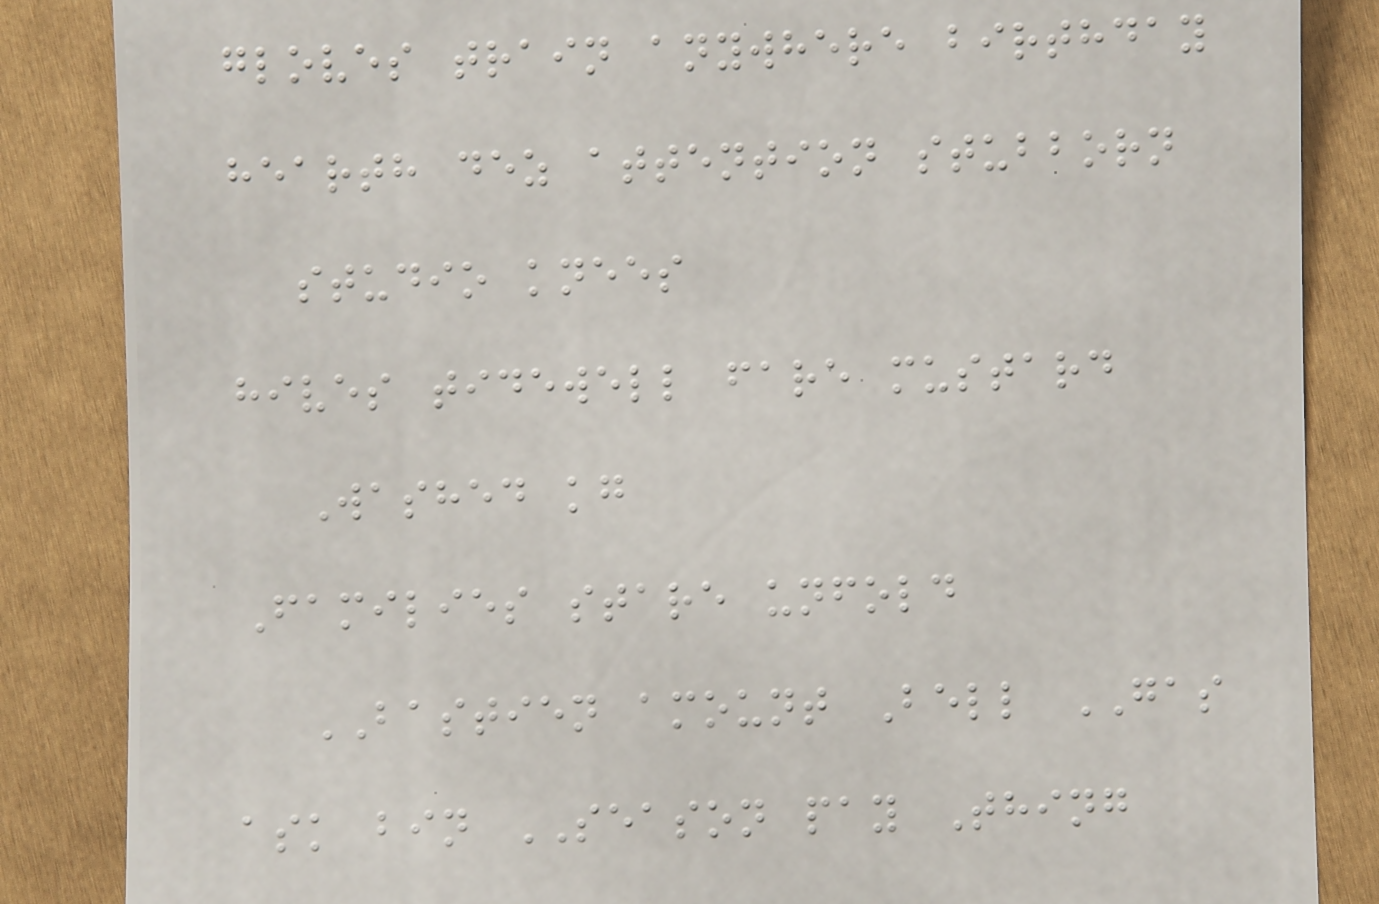gloves train anywhere birthday
hearth dez attention stubborn
studio knees
hives tidewell fare mustard
Washed kg
Families stare unfold
BASTIEN amount Bell GAS
ask bin SEASON pay Thing
